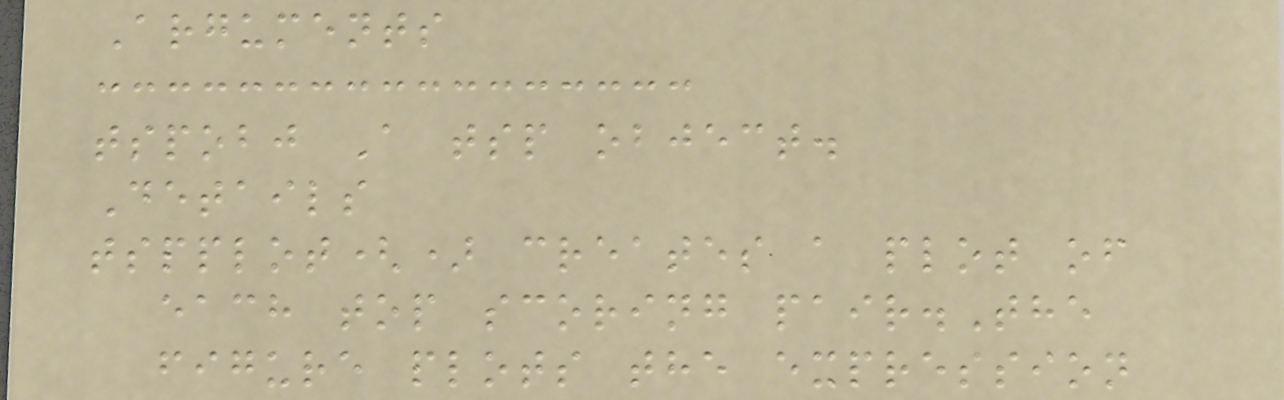Arguments
tspobj A tsp object.
Details
tspplot() creates a plot of
each top scoring pair.The
figure plots the expression
